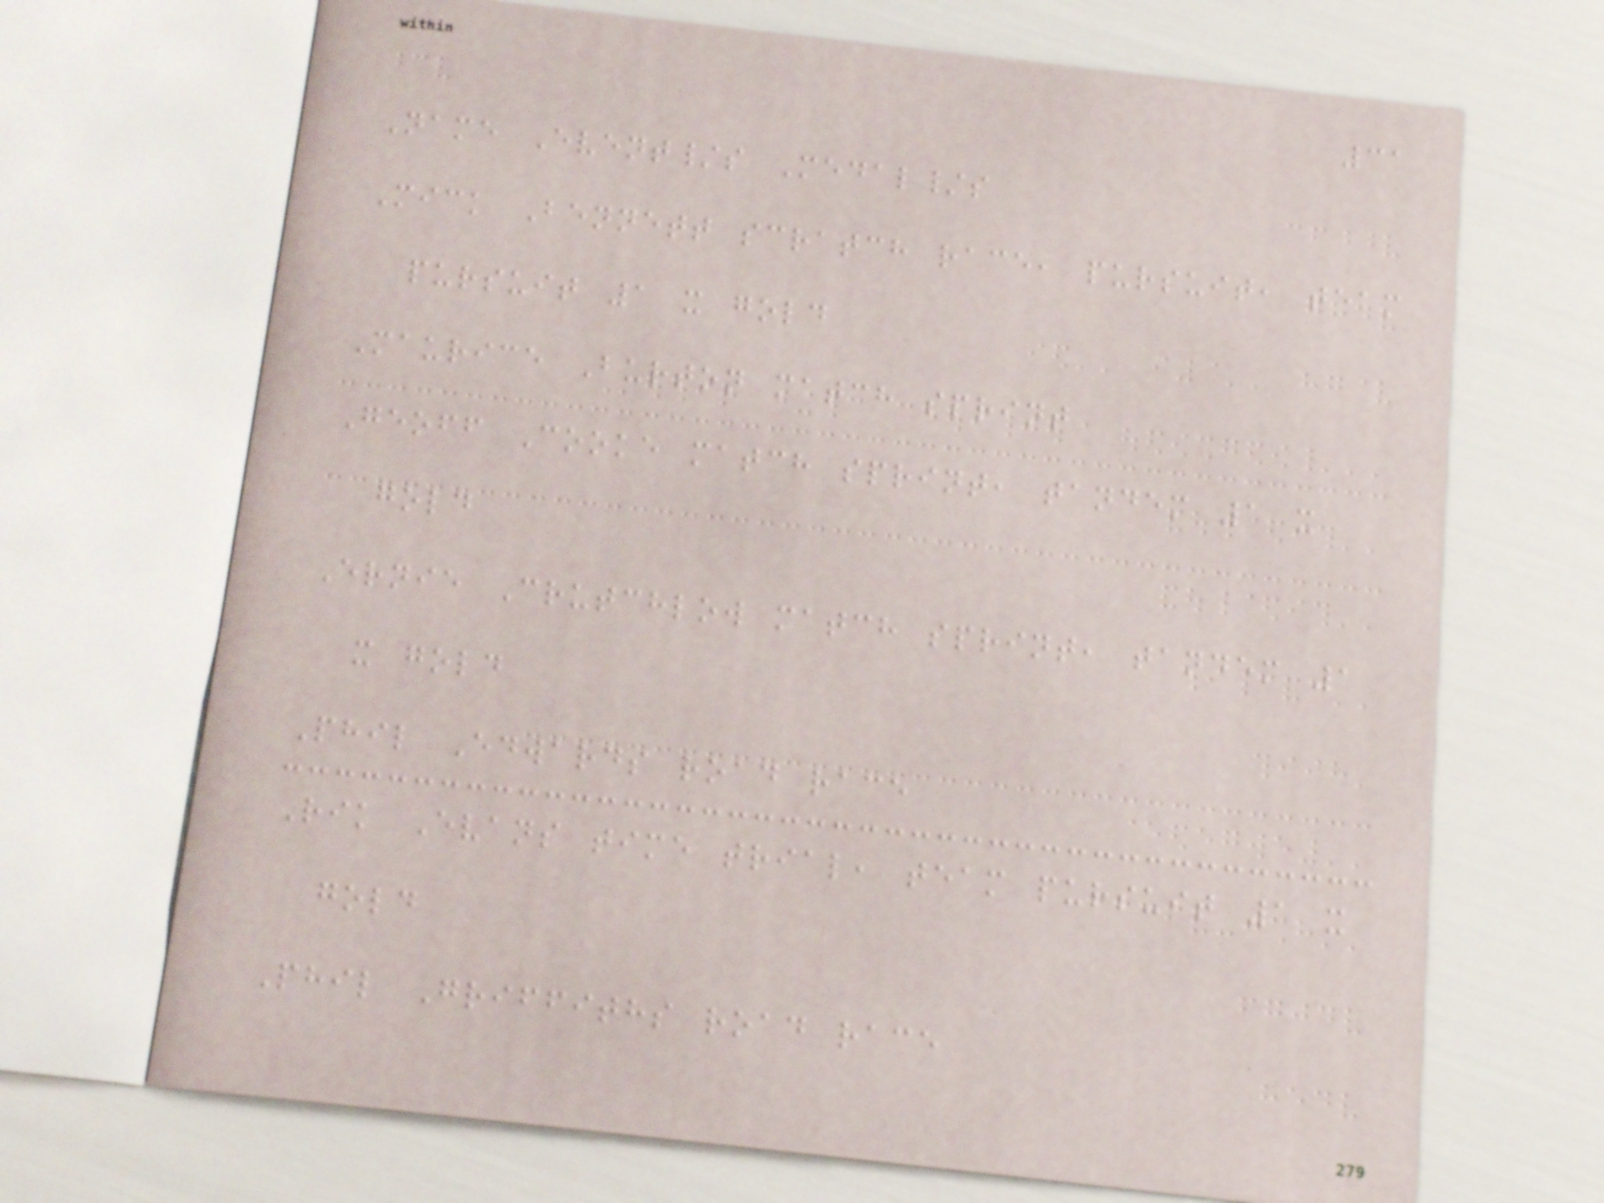31
Name Event/s Medal/s
Mick Bennett scratch race, pursuit, team
pursuit 1 x gold
Maurice Burton match sprint
Geoff Cooke match sprint, tandem 1 x
gold
Ernie Crutchlow match sprint, tandem 1
x gold
Phil Edwards road race
Rik Evans time trial, team pursuit 1 x
gold
Phil Griffiths road race
